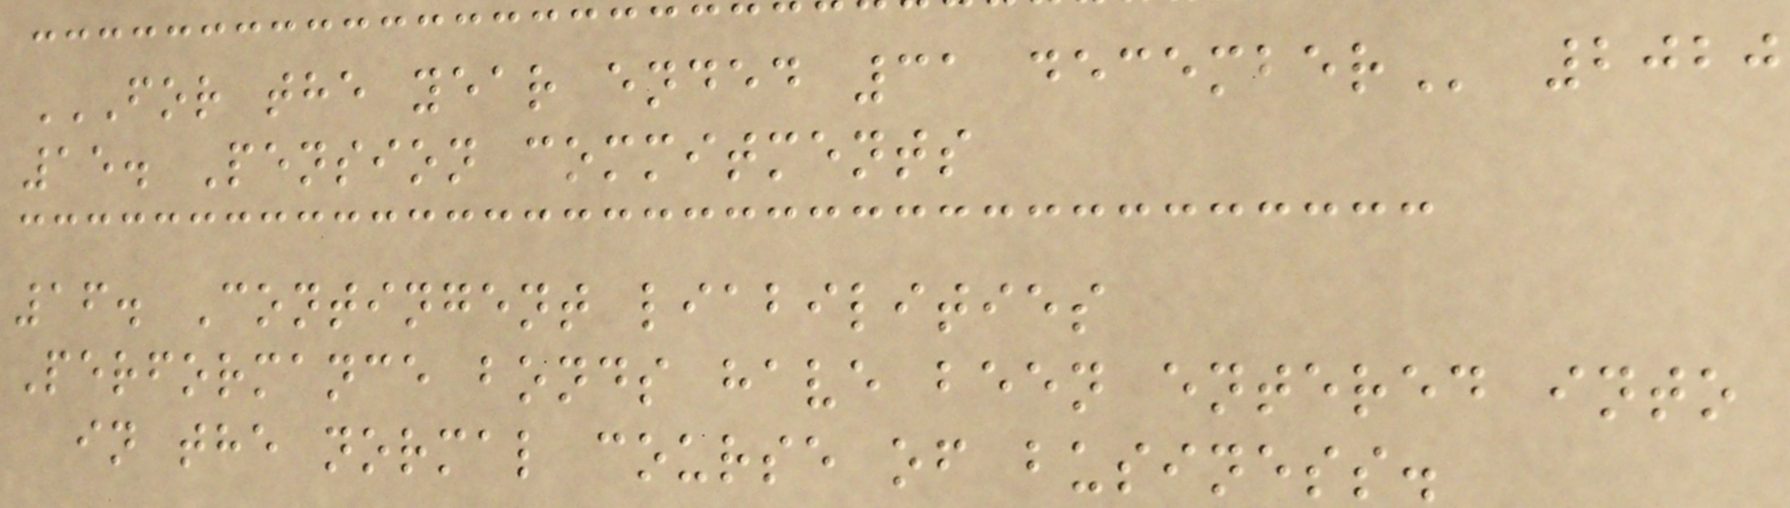FOR THE YEAR ENDED 31 DECEMBER 2020
15. Pension commitments
16. Contingent liabilities
Performance bonds have been entered into
in the normal course of business.
